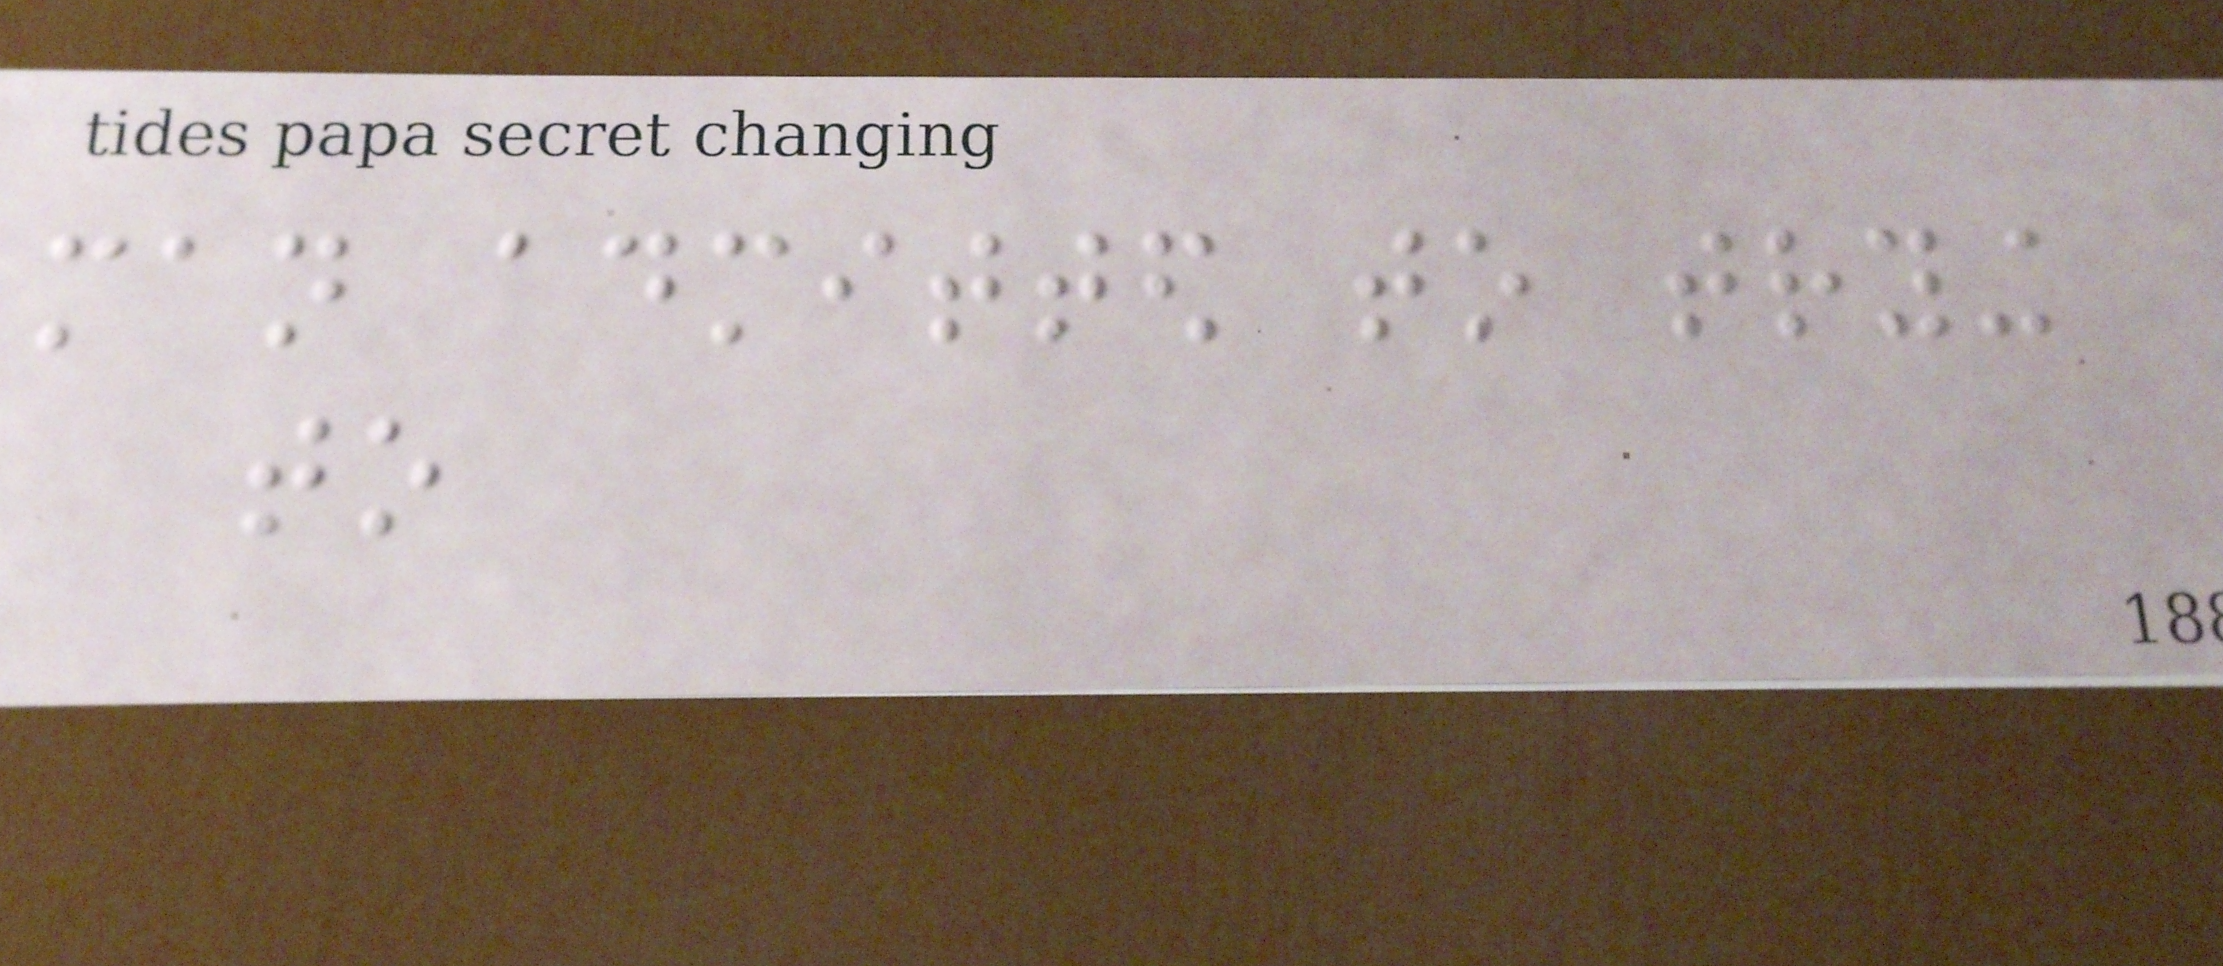man admitted to trying
to
